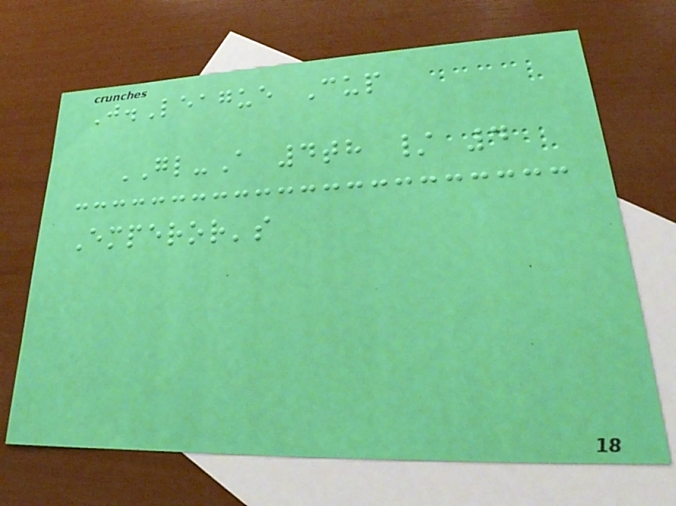J.League Cup
GL-A 4th / 4
Emperor's
